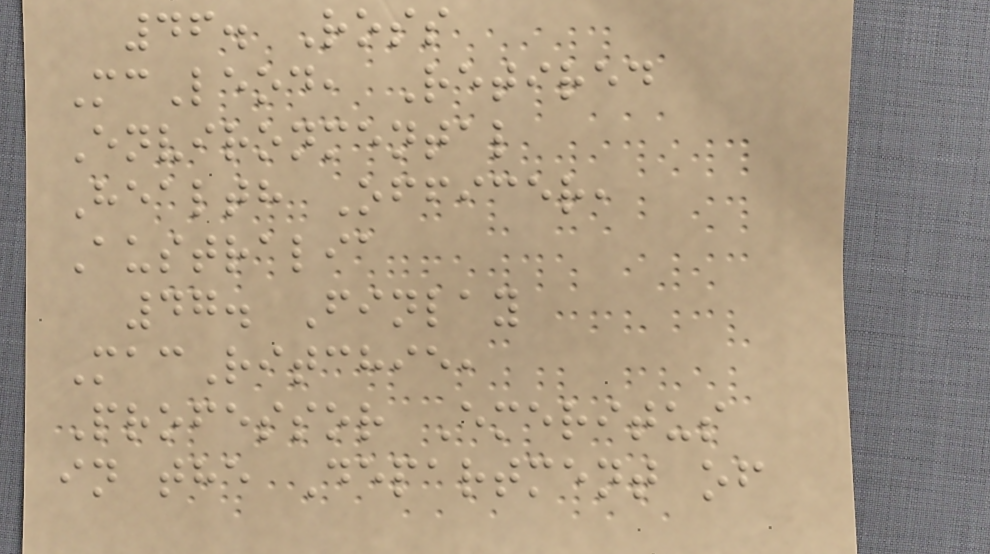46. Ross
McLeod, Retired
Environmental
Health Officer,
Australia
47. Finlay
MacRitchie,
Professor Emeritus
in the Department of
